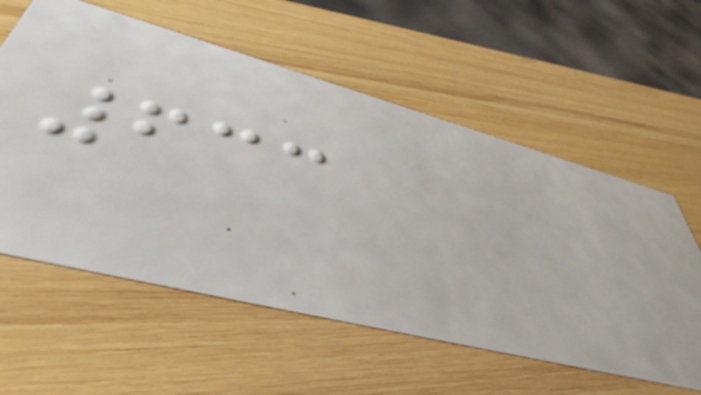633
